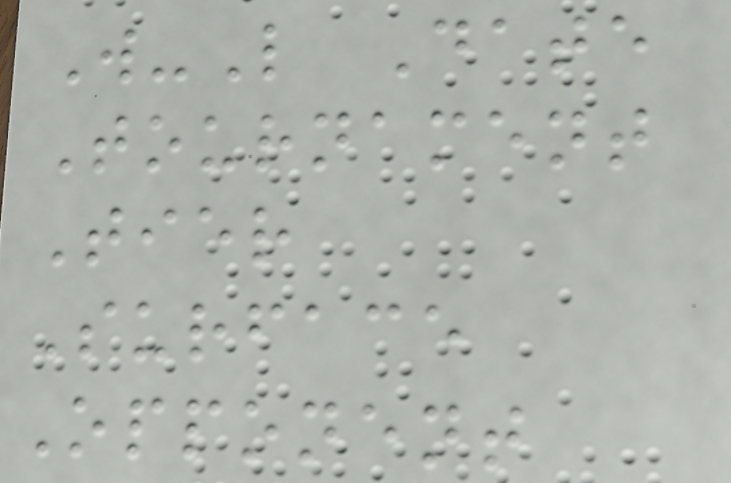W-L Date
Tournament
Tier
Surface
Opponent
